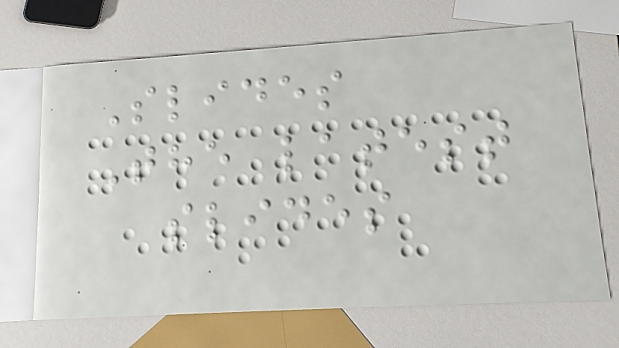Slides
The latest
slides
